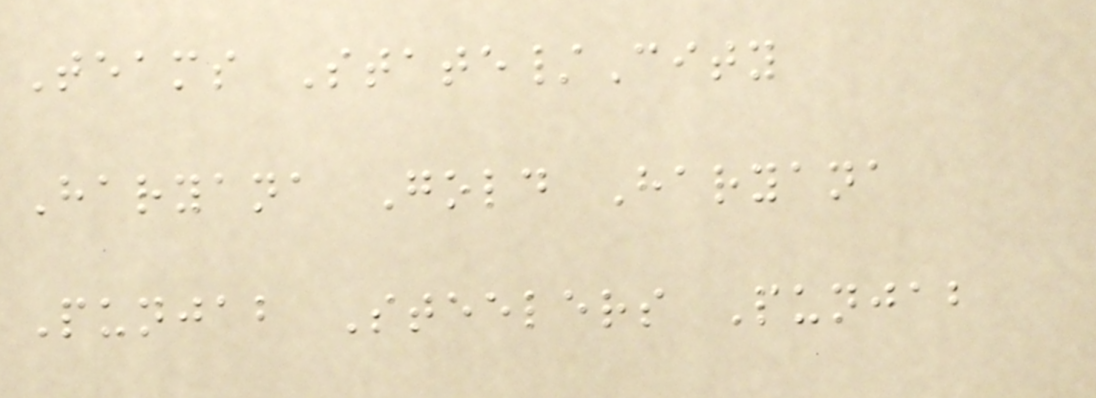Teams State/City
Haryana Gold Haryana
Punjab Steelers Punjab
